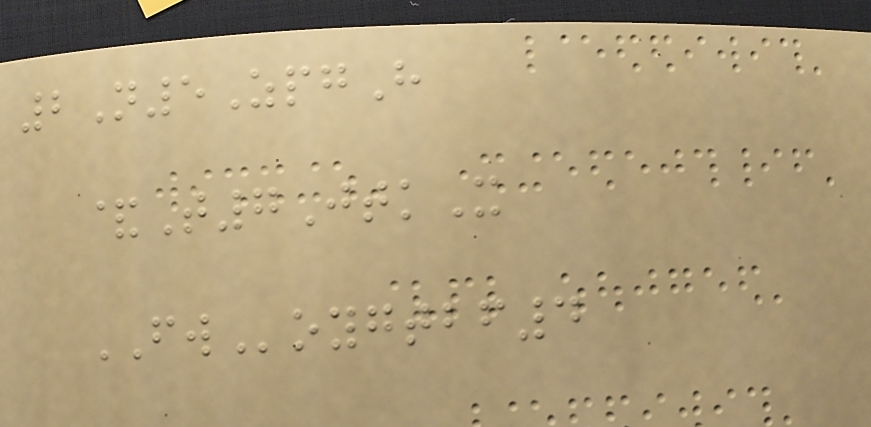2N5ZpgH
&T7JtkX
FWoygtbf4
